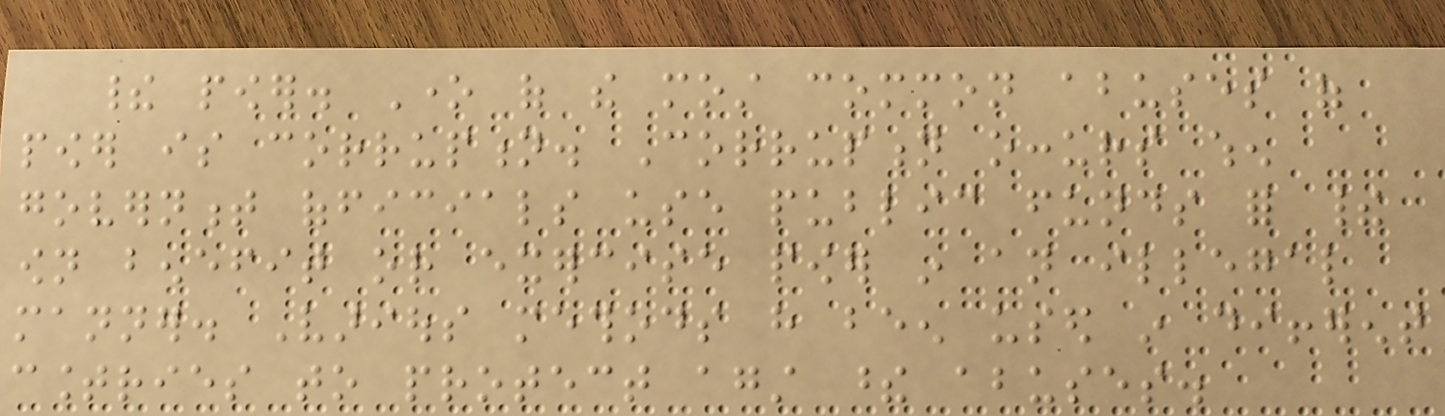their power. One of the most common abuses of
power is corruption. Corruption occurs when
government officials use public funds for their
own benefit or exercise power in an illegal
manner. Various methods have been used in different
countries to protect against these abuses.
